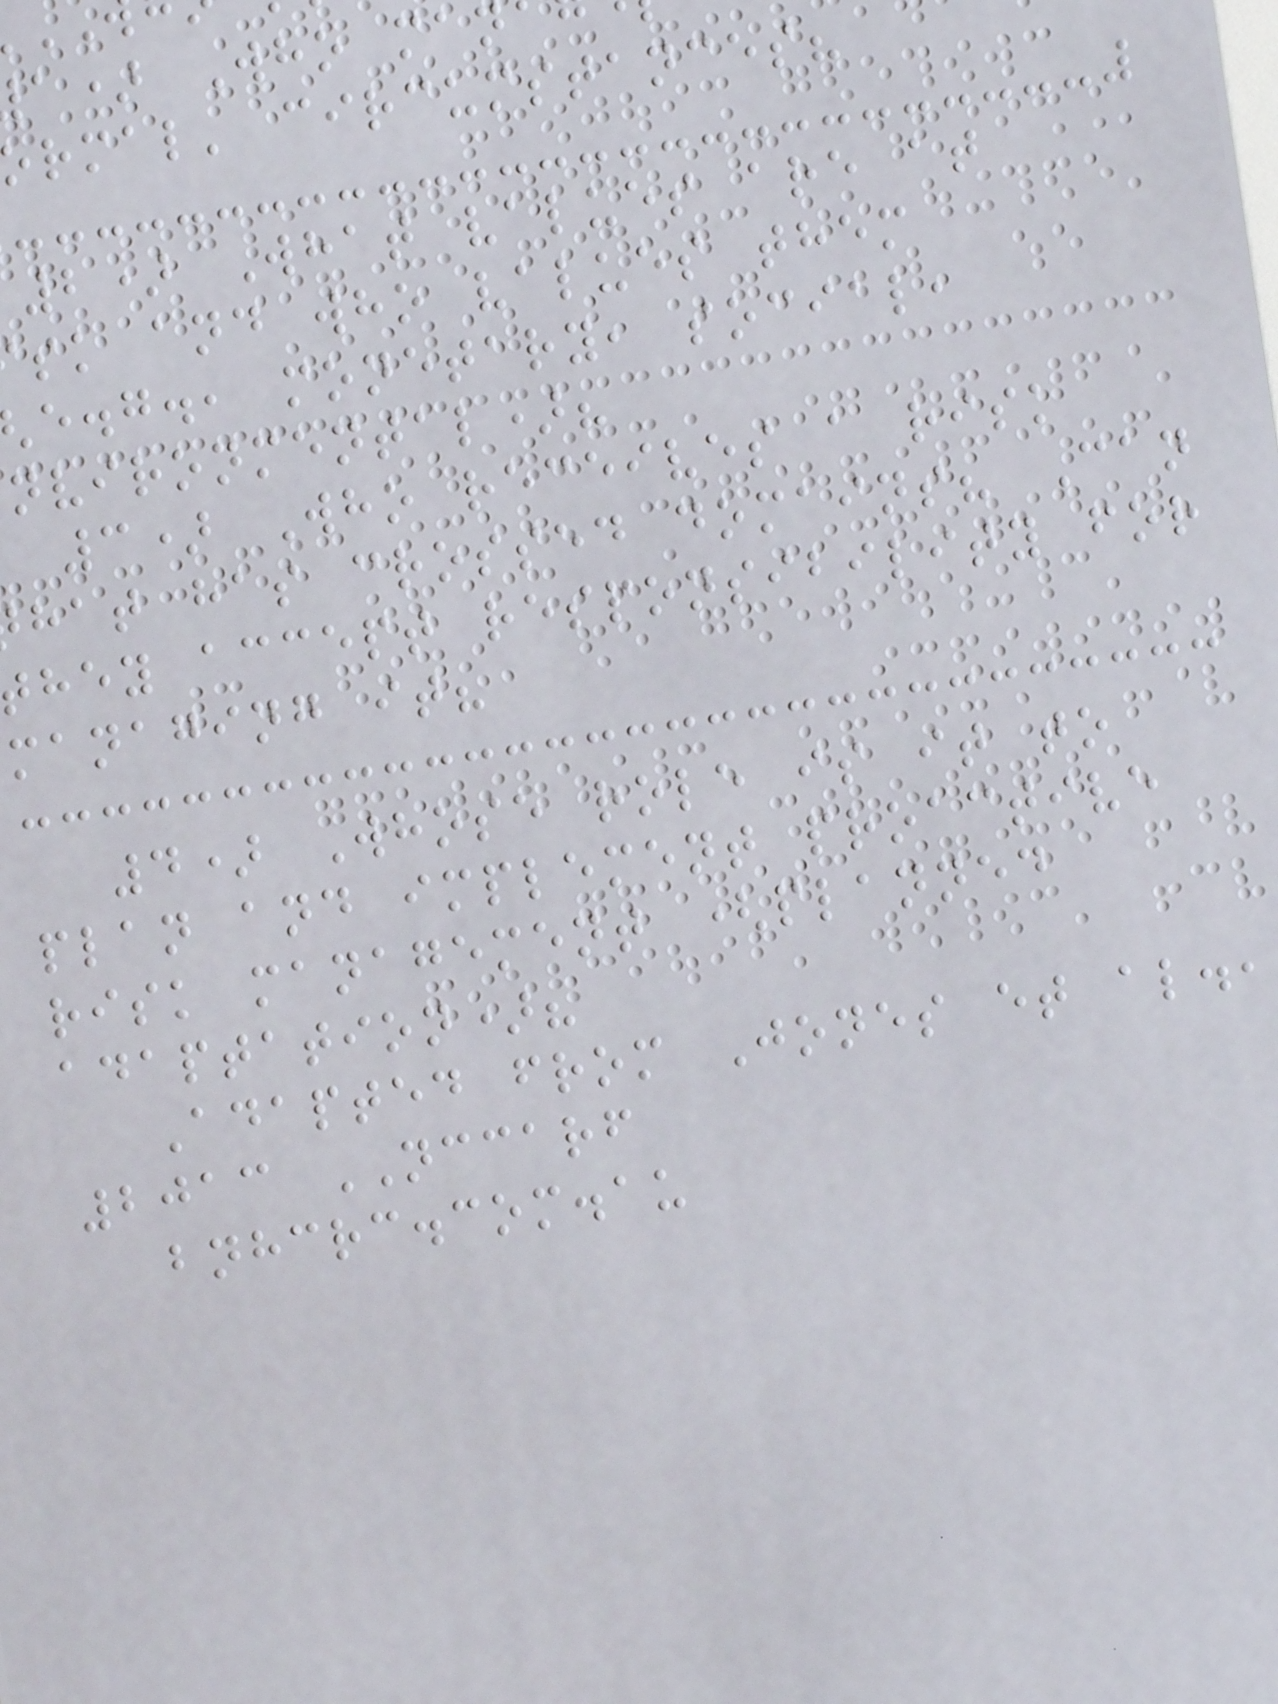a) Who man
rmal' circumstances?
2) What values are at
sk and who values them
e.g., monetary, social,
nvironmental)?
3) Who receives a risk
hat has crossed domains? Can
hey accept responsibility for
managing it?
4) Whose role is it to
plan and implement proactive
risk management (planned
adaptation)?
Adapted from Jones et al.,
2013 NCCARF
bnhcrc.com.au
